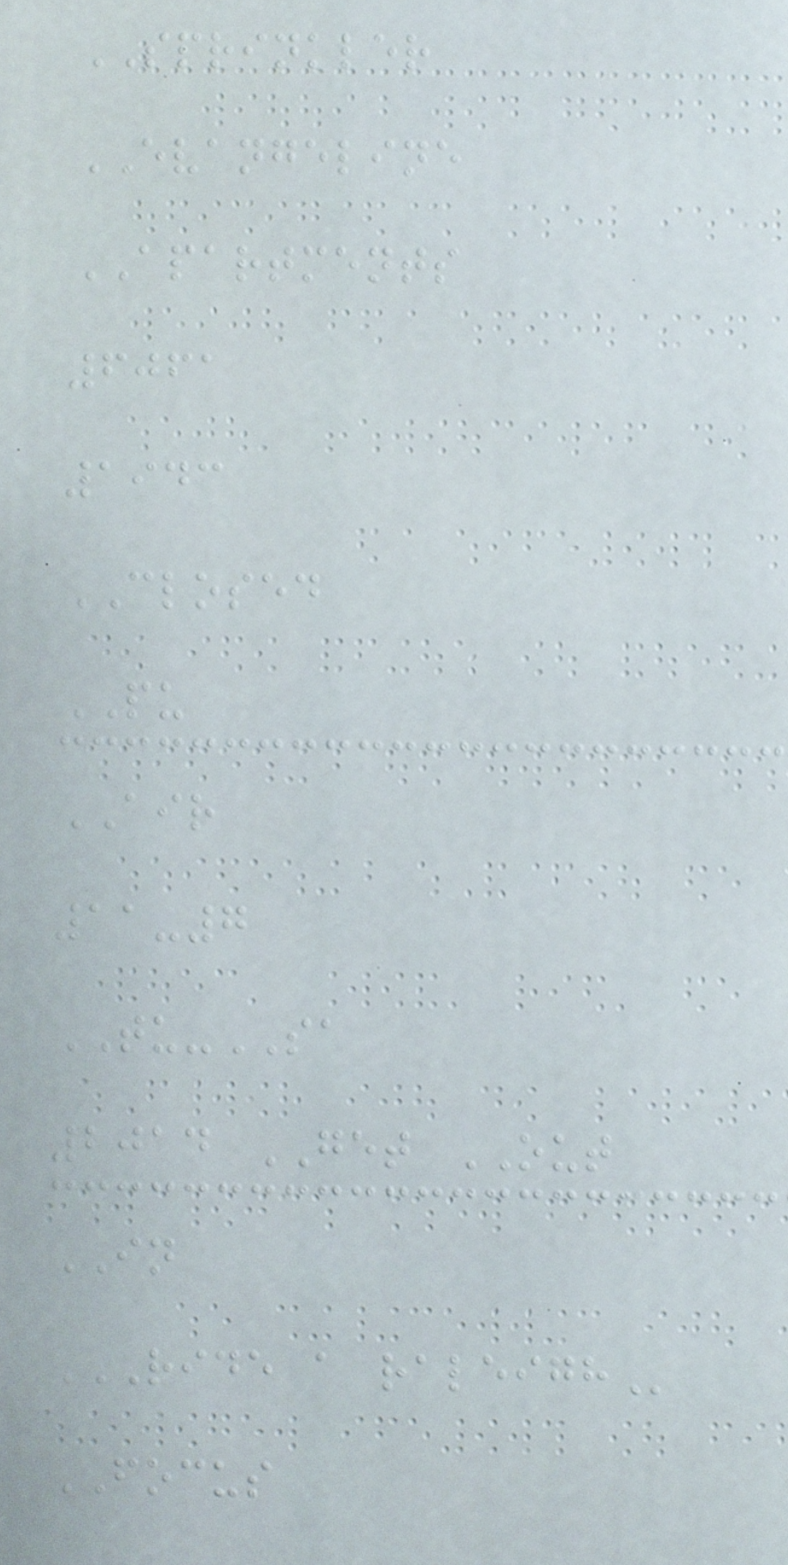SPRINKLER
EVANGELINE
APARTMENTS
6061
1943
CLOSED
PU
AIR
11-7
TU-SA
2014 GET OUT
IN
RIDE A RALEIGH
FOCUS
